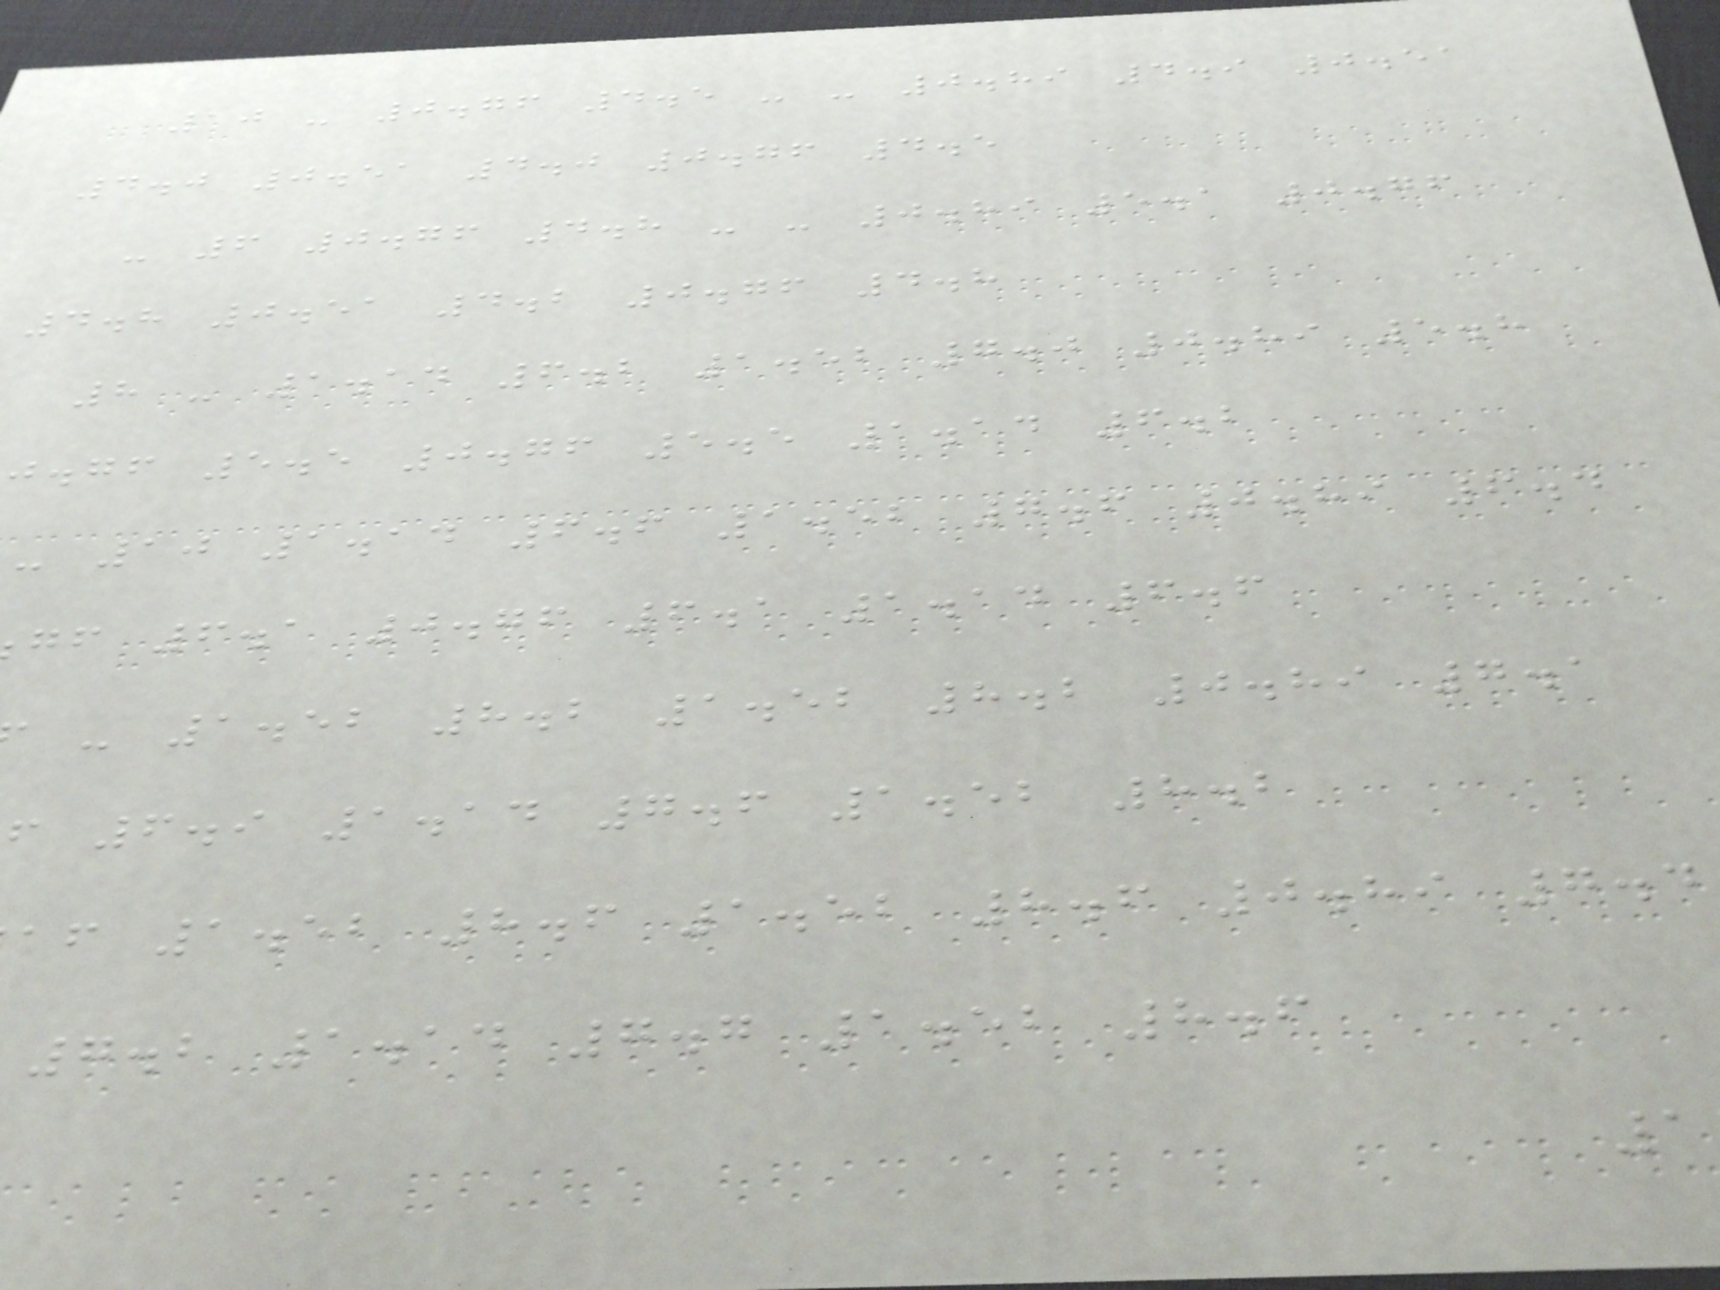10 - 0.76 4.5 - - 0.89 4.9 0.51
4.0 0.51 4.0 0.76 4.5
- 6 0.76 4.8 - - 0.89 5.1 0.76
4.8 0.51 4.2 0.76 4.8
8 - 1.14 6.2 1.52 7.0 0.89 5.8
j.gf 5.5 0.76 5.5 1.14 6.2
- 10 1.14 6.6 1.52 7.6 0.89 6.4
gf 6.1 0.76 6.1 1.14 6.6
- 1.52 8.2 1.52 8.2 0.89 7.1
f 6.9 1.14 7.6 1.52 8.2
af 1.52 8.6 1.52 8.6 0.89 7.4
7.2 1.14 7.7 1.52 8.6
